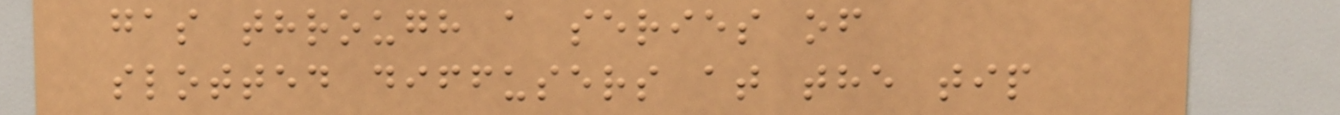gas through a series of
slotted diffusers at the tip
